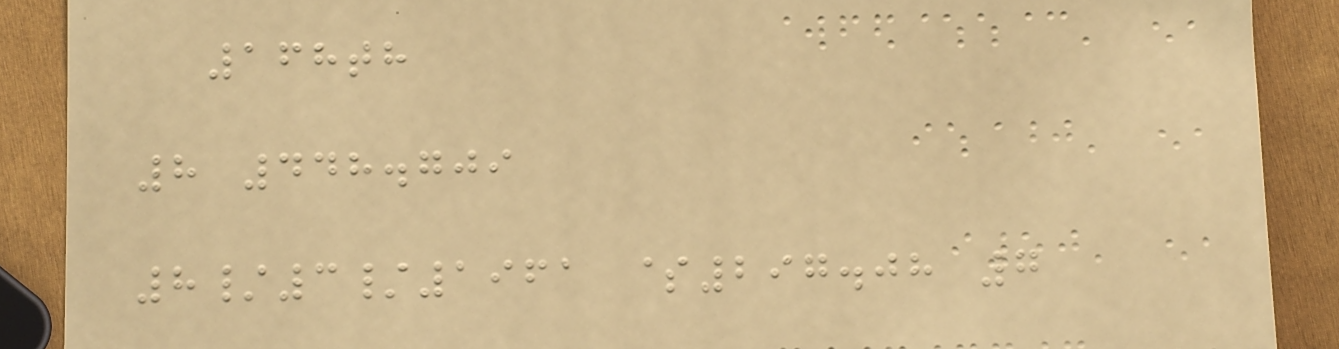168th
8 448.709
8/3/1961 $297.08 7
